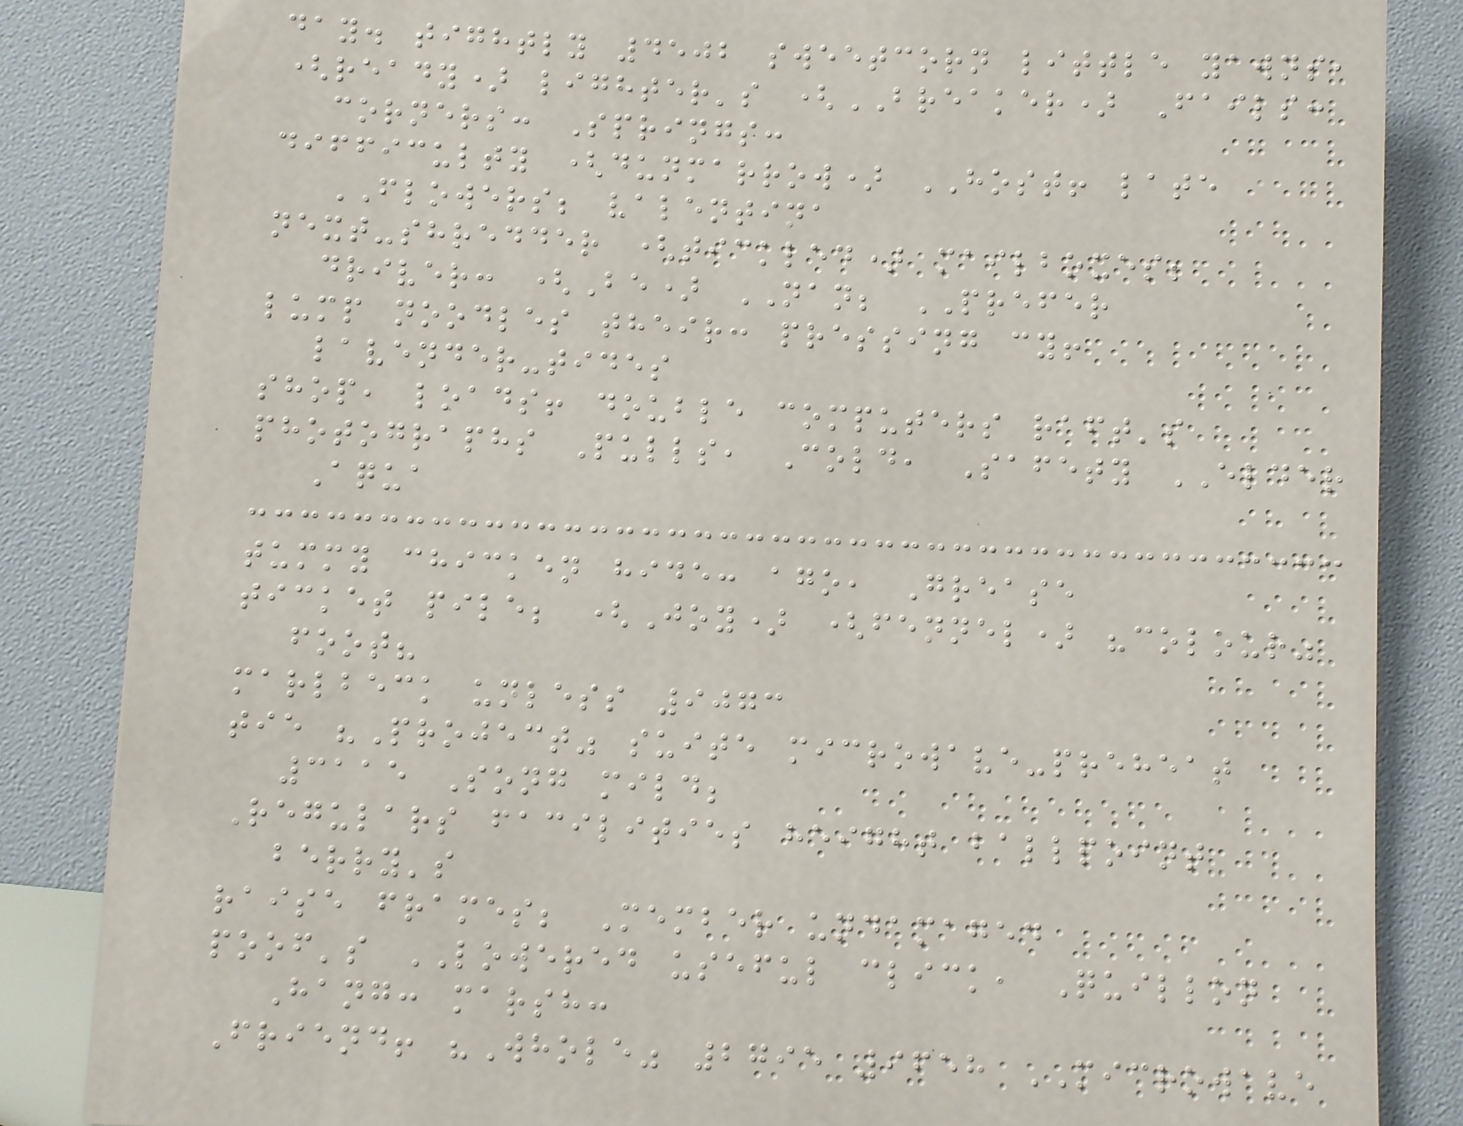day. tightly 4502 sweetcorn little yawns,
(ready) lighter's (BREAKER) Fails:
corners: Springs:
difficulty (dunmarrow) HOST! late
FLOWERS; valentina
next-shredder (tickled) mailboxes;
driver: (Be) NAN; PREFER
lump noodles their: pressing cy!
lavender-tides
shop, loads! double computers raft's
photographs Pulls, Cold, Safety ELDER
Aqua
tummy chicken hide: ago, Grease
ticket pile; (Joy) (fennel) "colour"
foot?
marlbeck unless 9073
tie "Project" suite microwave-preheat
3115 Song mild;
Regulars facilities height ballpoint
berry's
raise frames; Member undamaged
poof's LOWERED useful click, Quillon
Hang: marsh:
Friend! "Whole" 2795 9658 MICROWAVE
